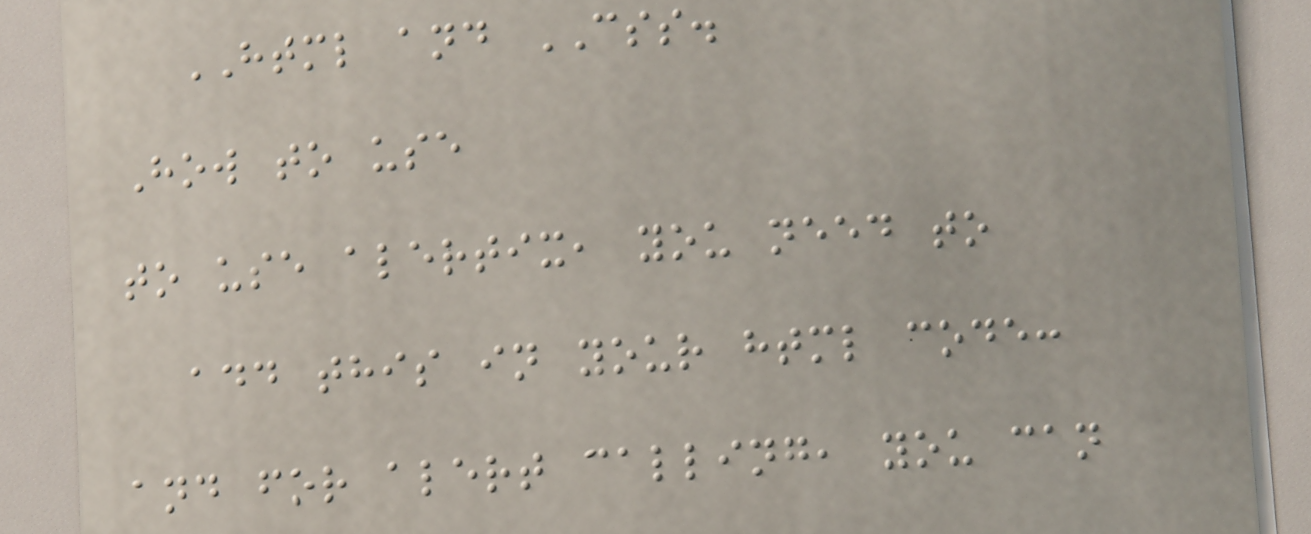HTML and CSS.
How to use
to use alertix, you need to
add this in your html code:
and for alert calling, you can
